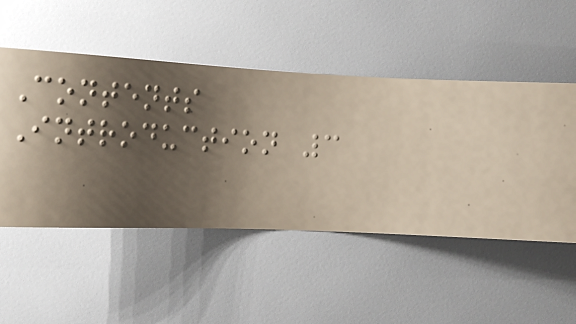Contents
Introduction 3
